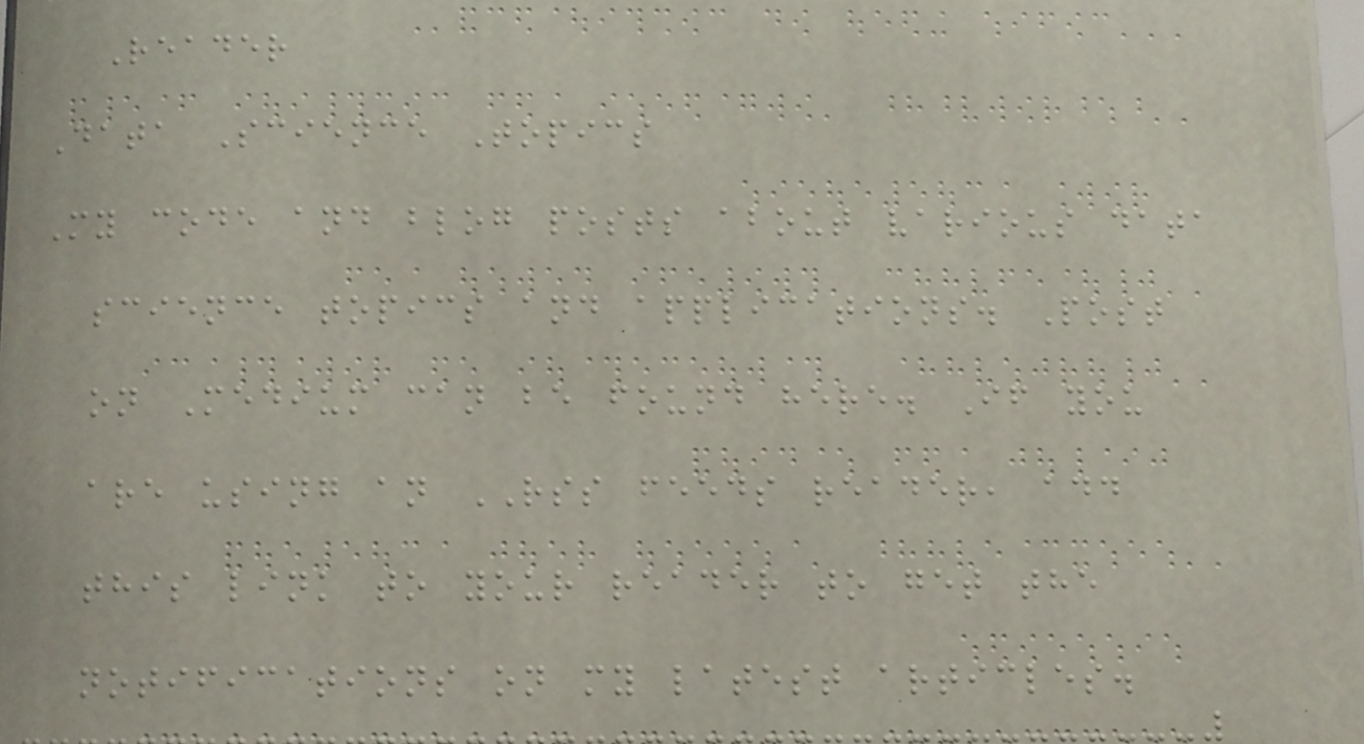Reader
Data Science Topics
My code and blog posts about various data
science topics and applications. Post
on Medium can be found here. If you
are using an RSS feeds reader, add
this link to your reader to get the
notifications on my latest articles.
